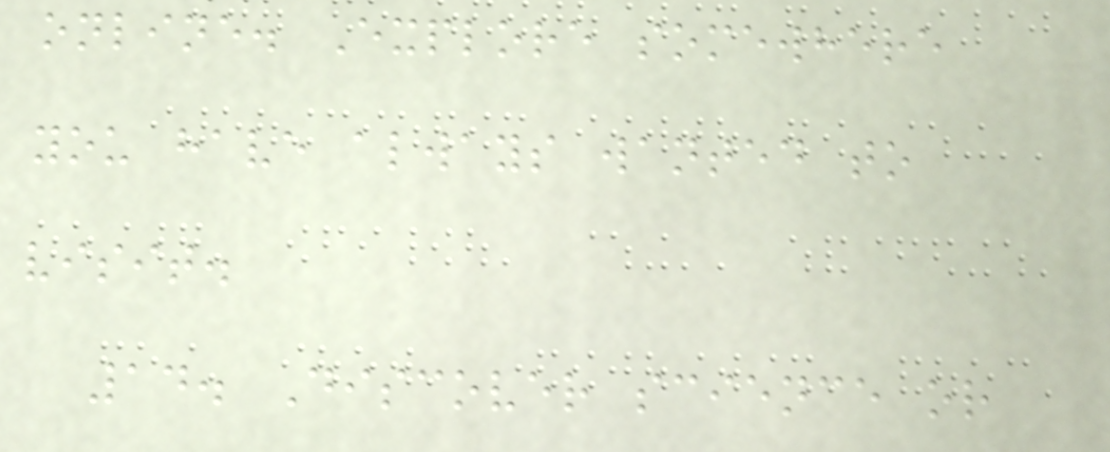online. Explore somewhere
you have always wanted to
visit.
14. Discover science or
